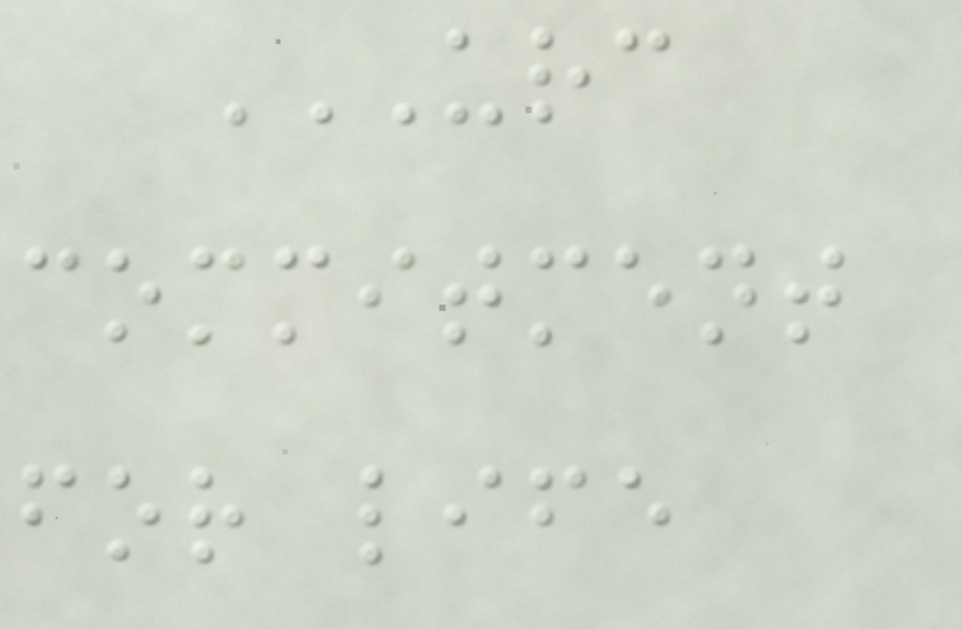URC
COMMITMENT
FOR LIFE
